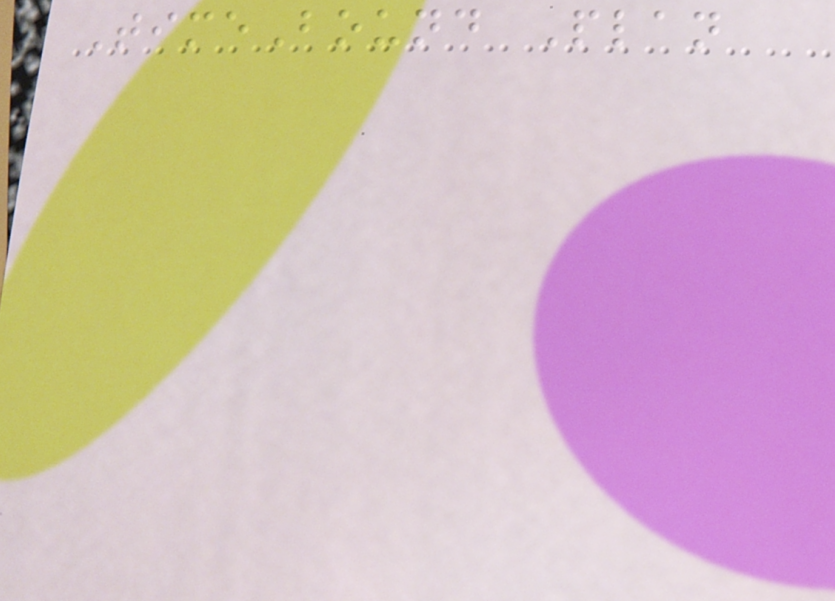TimeBound Plan
